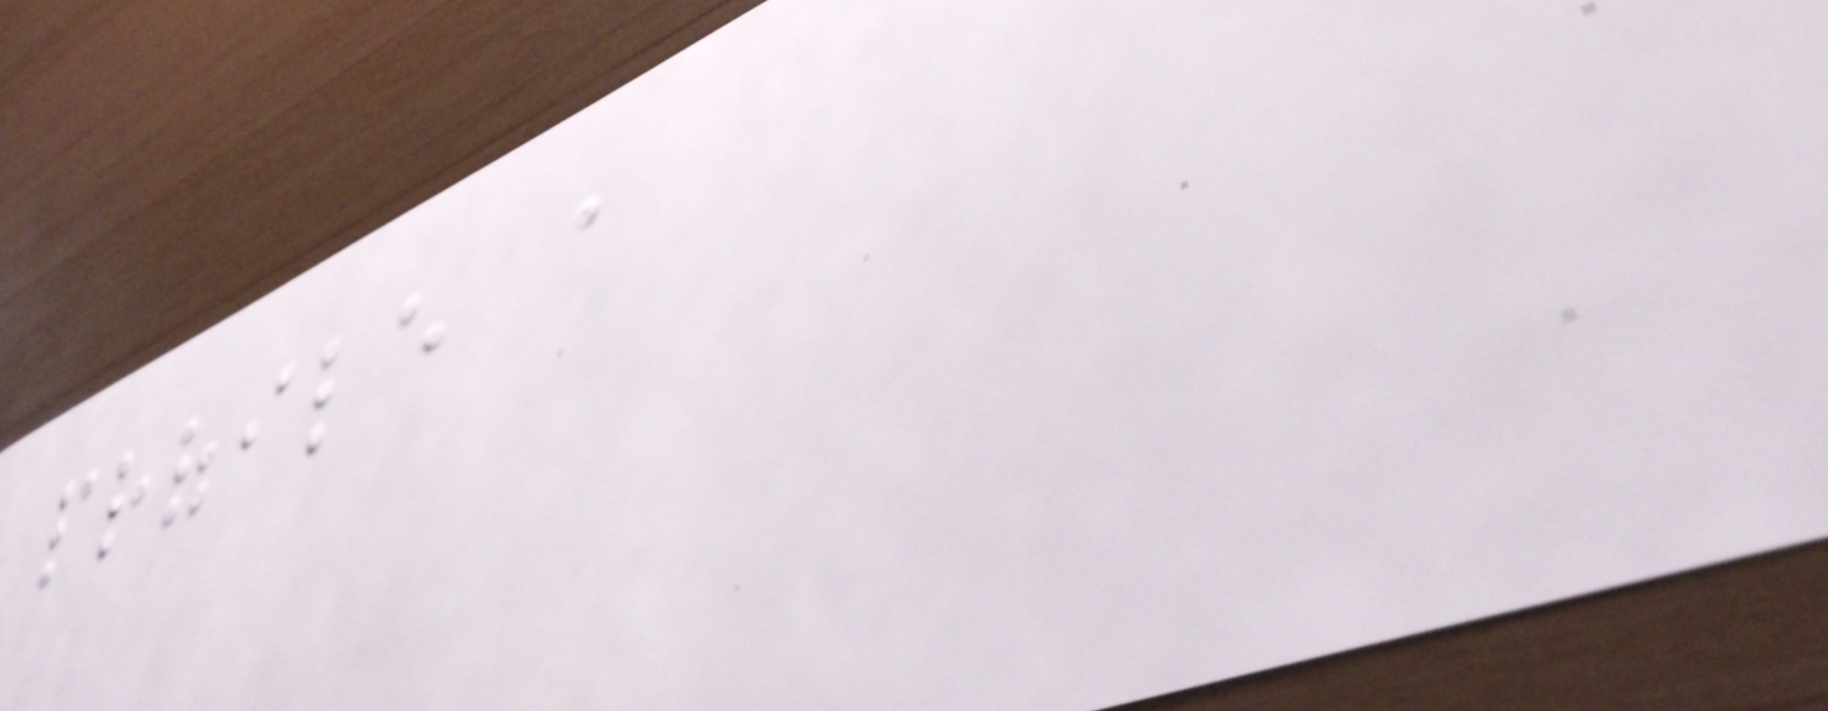profile a
